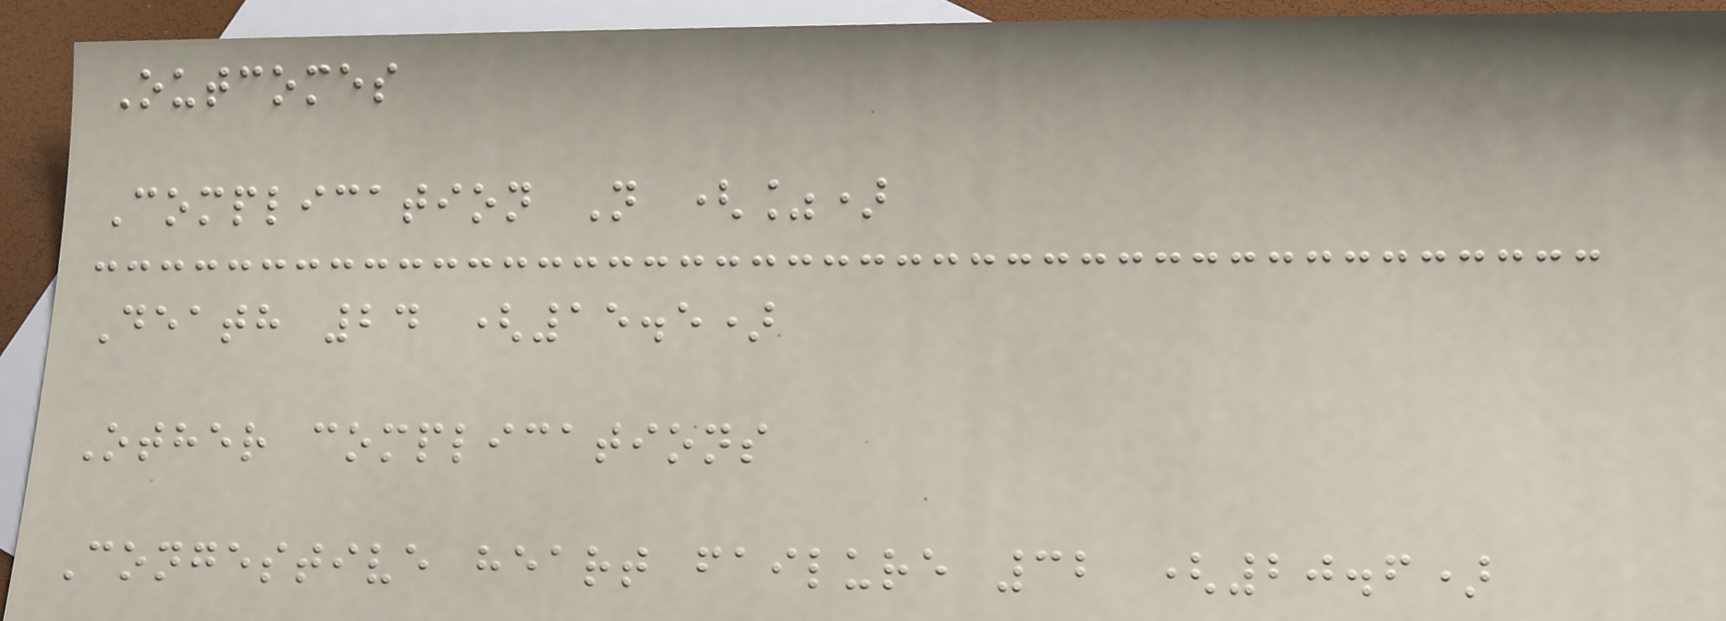Outcomes
Complication N (%)
Death 24 (15.5)
Other complications
Congestive heart failure 32 (20.6)
